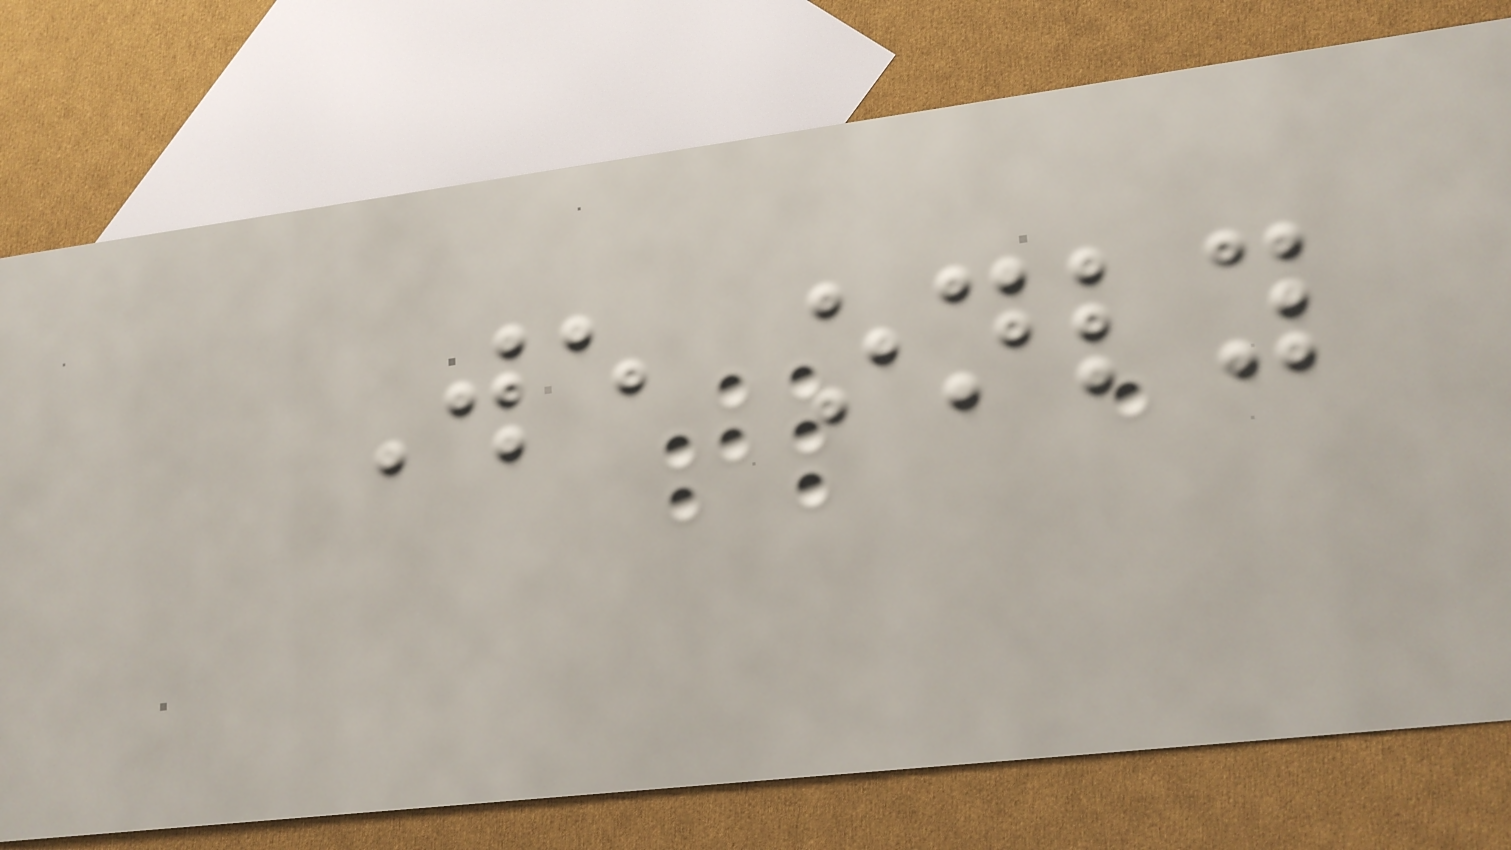We only
